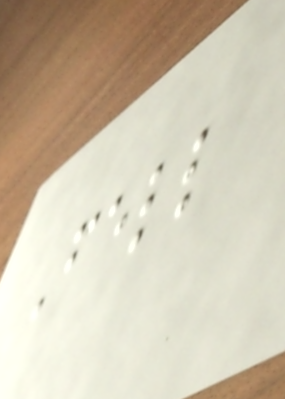Fell
